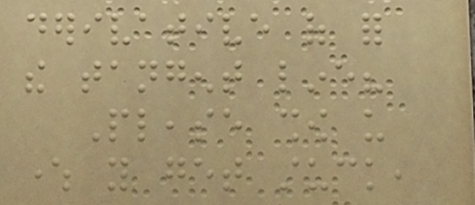derivative of for
the tangent line?
Please show us
where you get stuck,
